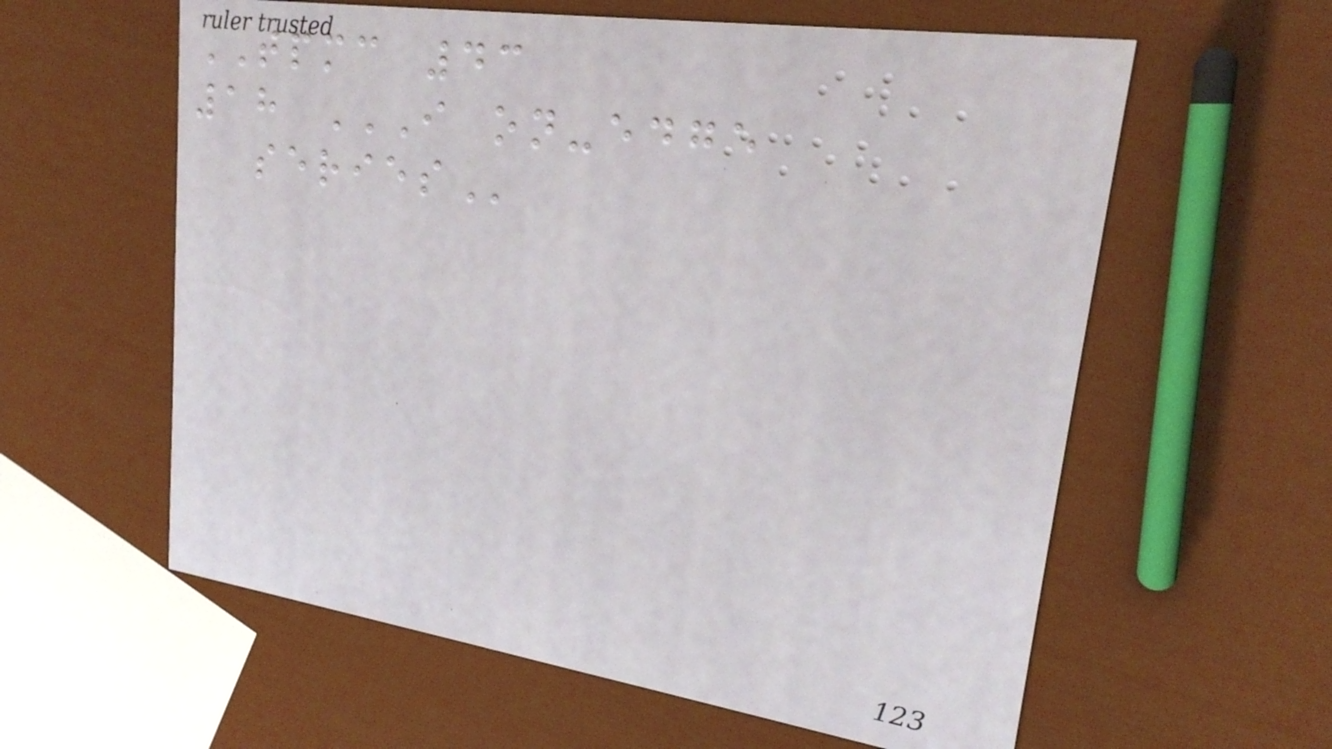TPMC 43
18 I ON-EDGE
SERIES
